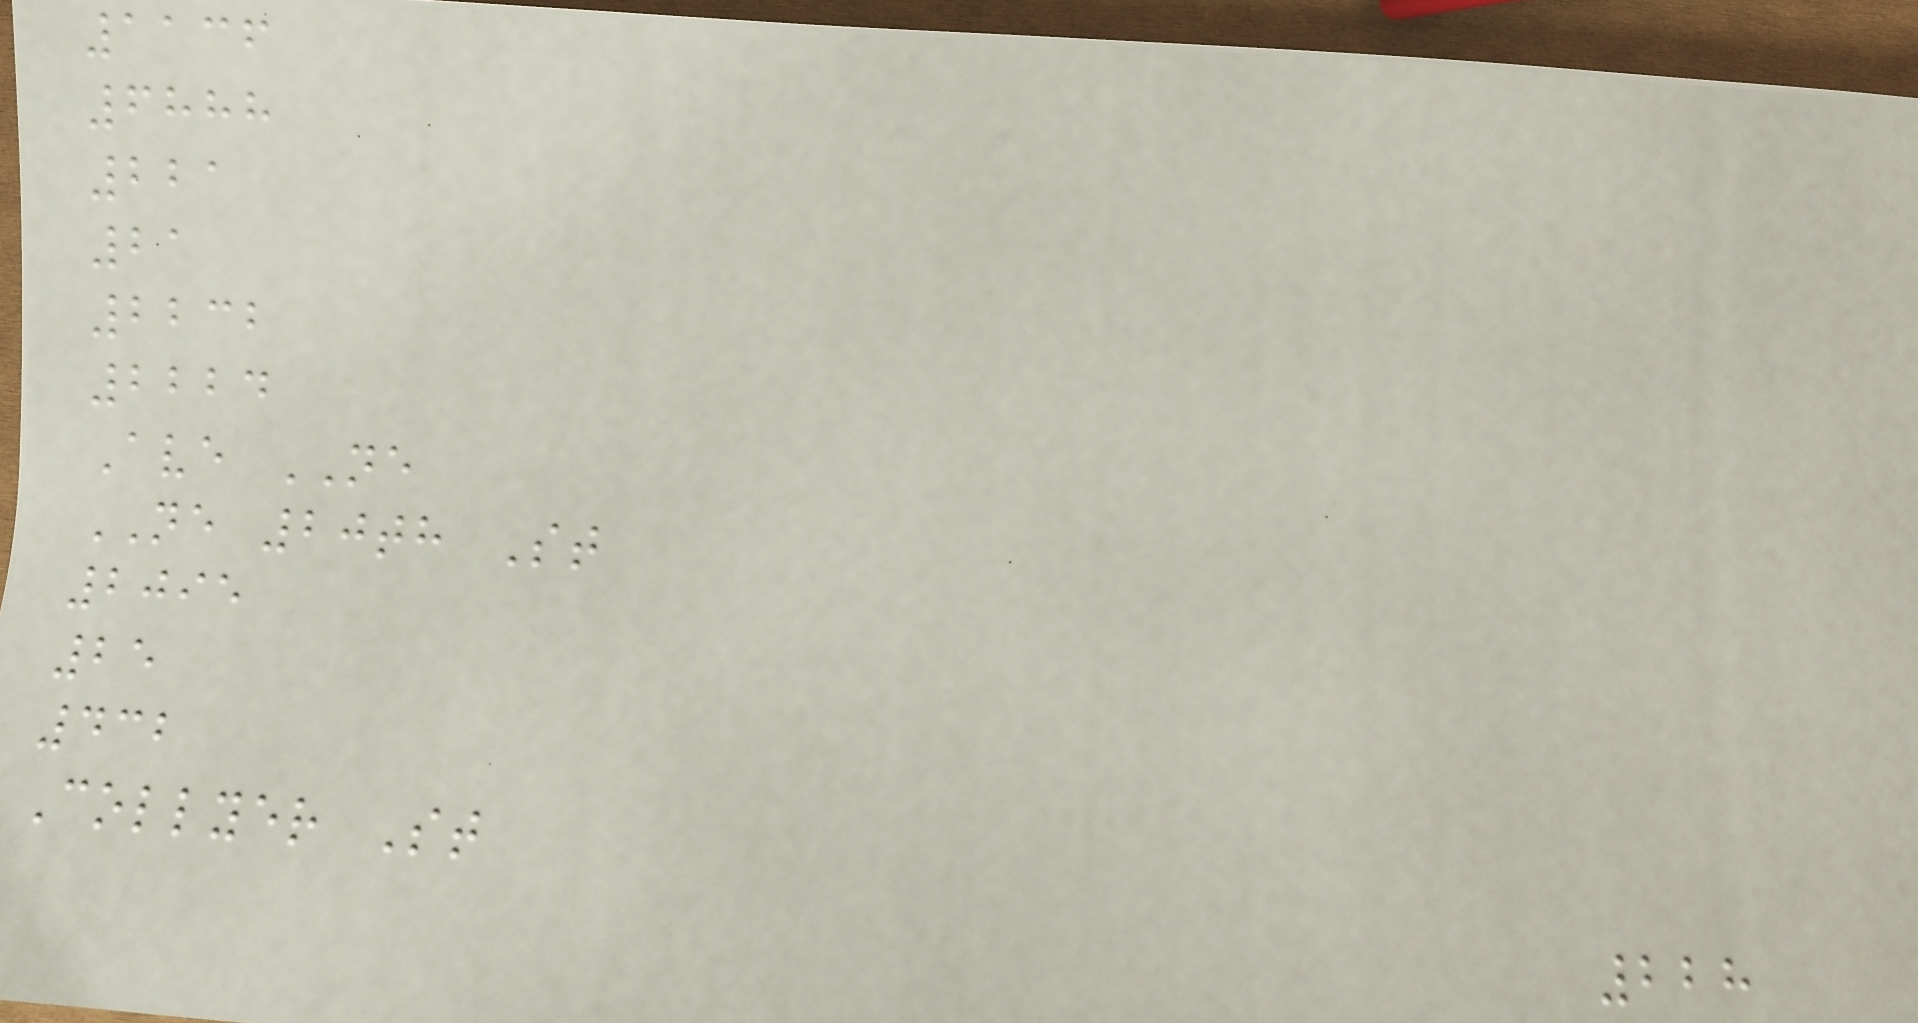1136
6888
221
21
2232
2224
Ave NE
NE 20th St
2095
25
432
Collyer St
228
